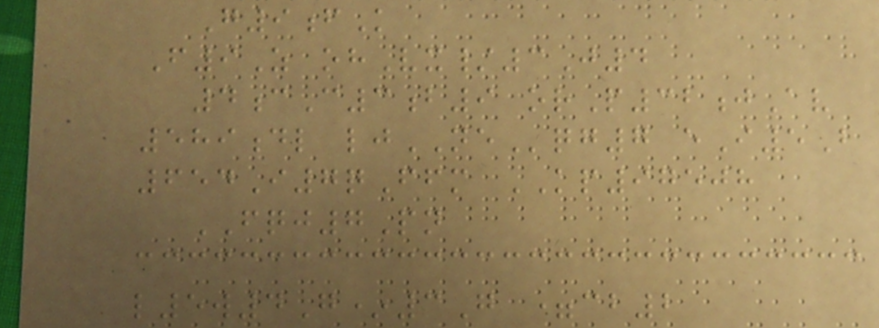G9fK
F9Z ohVx/3J4
4cC3b9 orP32jAv
589dl ljNEqg7 eI5B
654I7qFfm KP97508
FQJ7Pn
l5w4G*3G =cb2
